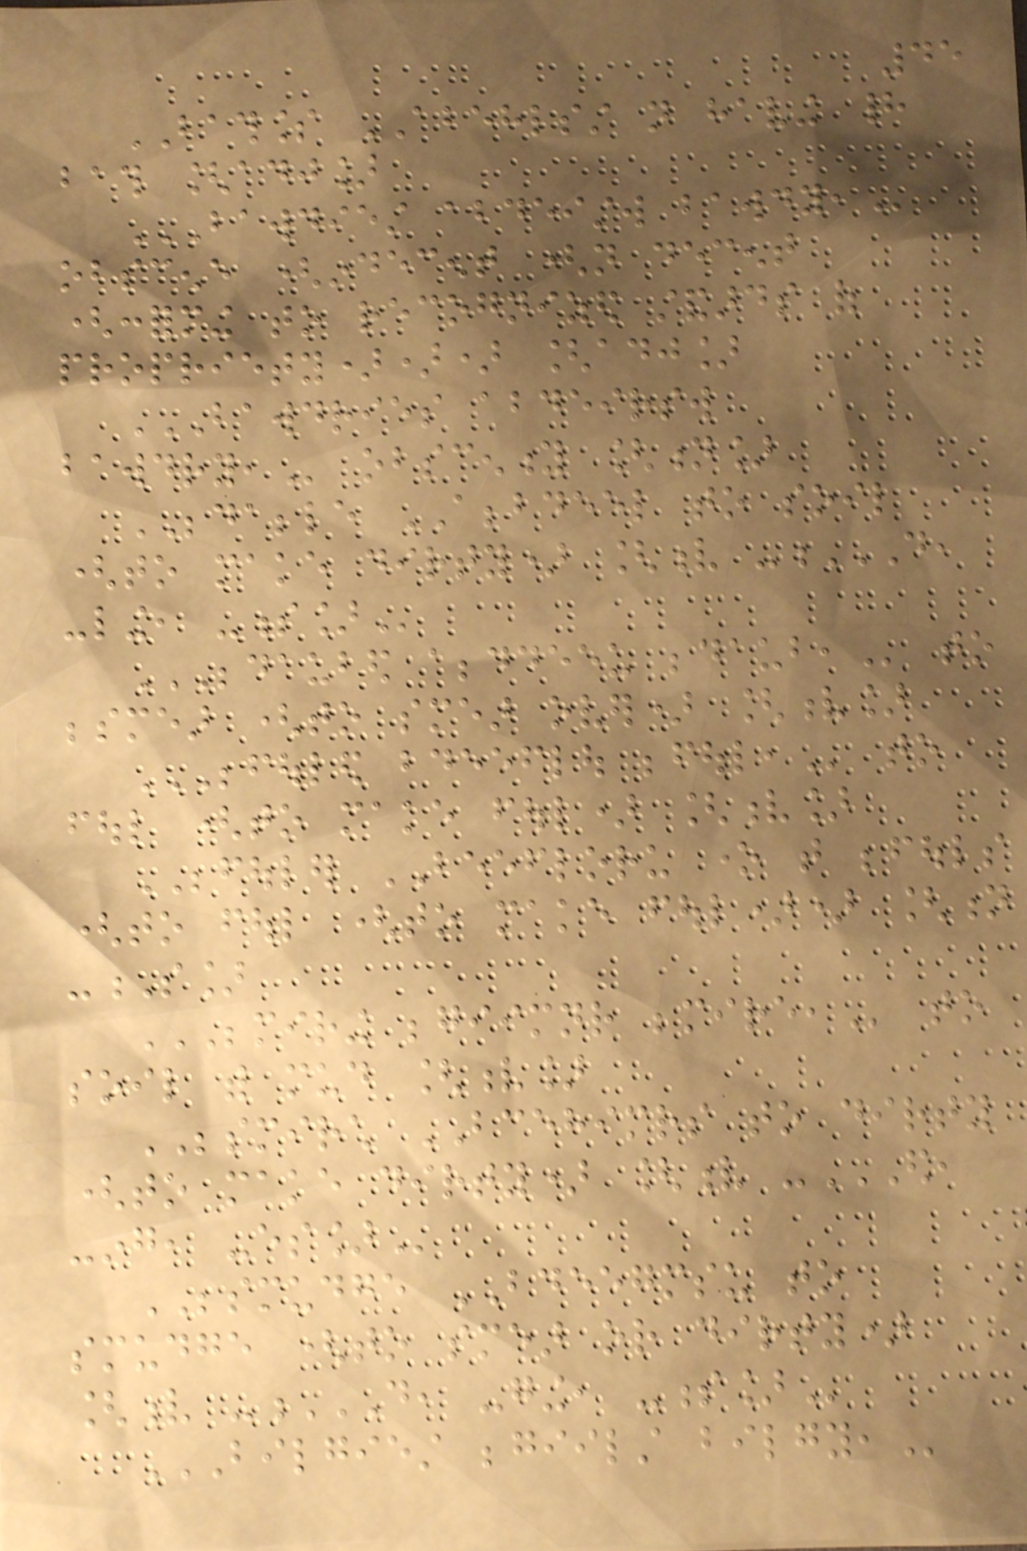45
BATHLESS ABEHLSST not having had
bath [adj]
BAWDIEST ABDEISTW BAWDY,
obscene (indecent (not decent
(conforming to recognized standards of
propriety))) [adj]
BAWDRIES ABDEIRSW
BAWDRY, obscenity [n]
BEDABBLE ABBBDEEL to soil
(to make dirty) [v -D,
-LING, -S]
BEDAUBED ABBDDEEU BEDAUB, to
besmear (to smear over) [v]
BEFOULED BDEEFLOU BEFOUL, to
foul (to make foul) [v]
BEFOULER BEEFLORU one that befouls
(to foul (to make foul)) [n
-S]
BEMIRING BEGIIMNR BEMIRE, to
soil with mud [v]
BESMIRCH BCEHIMRS to dirty
(to make dirty) [v -ED,
-ING, -ES]
BESMUDGE BDEEGMSU to
smudge (to smear or dirty)
[v -D, -GING, -S]
BILGIEST BEGIILST BILGY,
